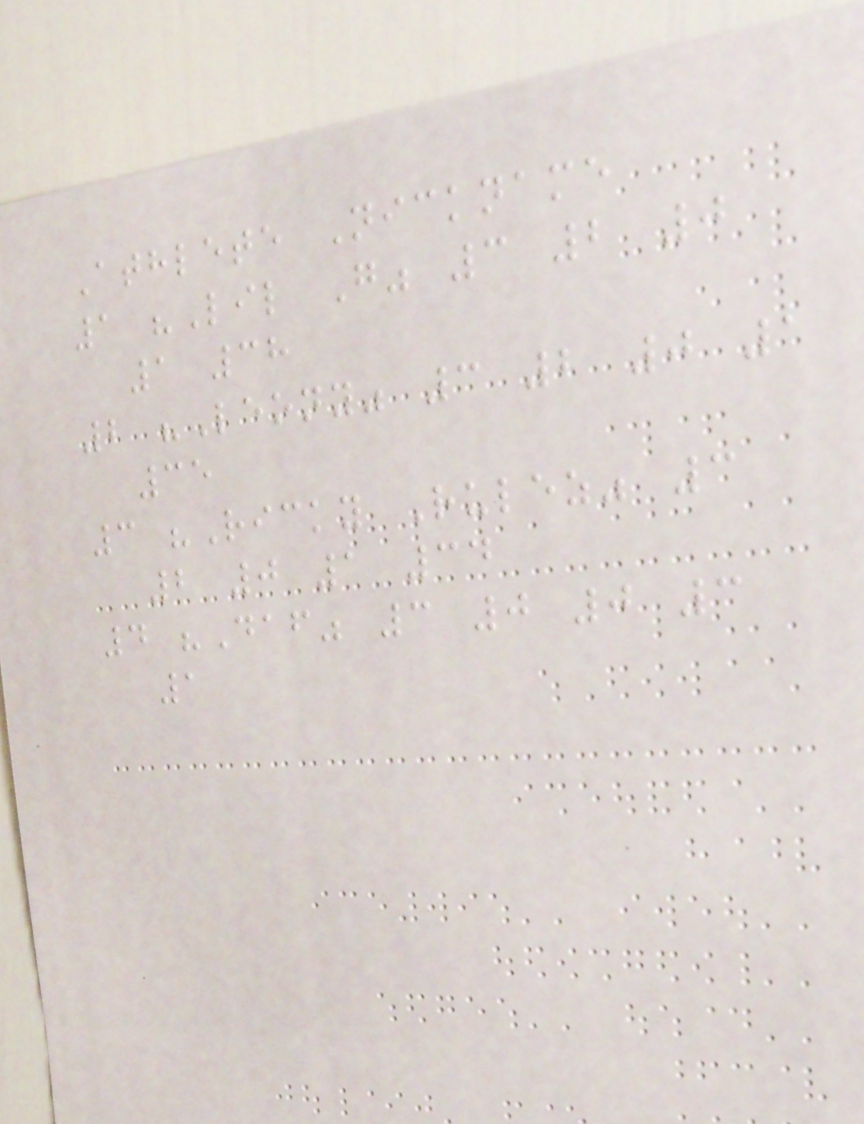Athlete Nickname
1 "Lil G" 3 2 0
1 38
2 "Leony" 3 2 0 1
35
3 "Ricky Rulez" 3
2 0 1 34
4 "Daf" 3 0 0 3
1
